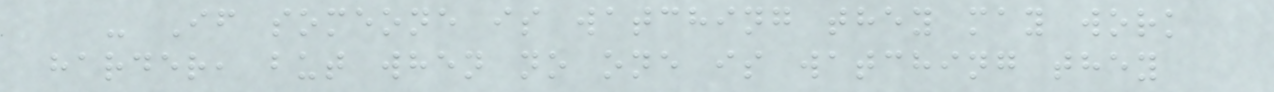- If someone is watching they may work
harder, but when no one is watching they
